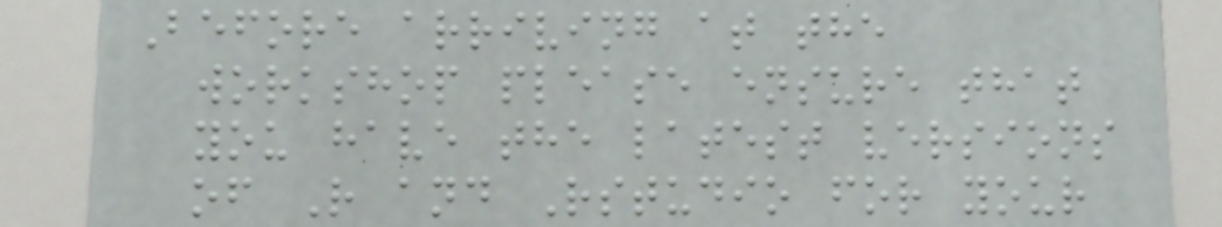Before arriving at the
workshop please ensure that
you have the latest versions
of R and Rstudio for your
